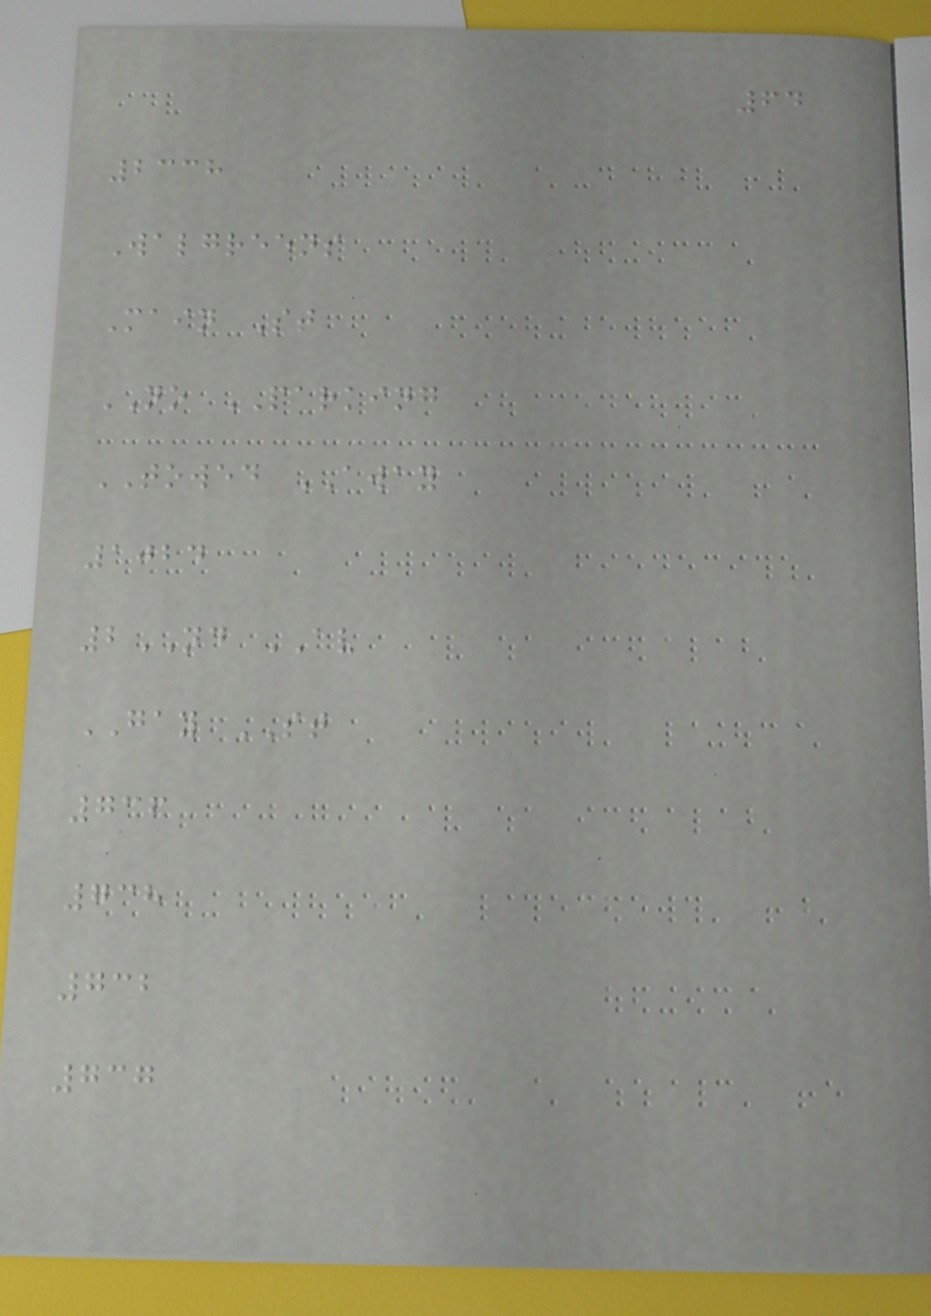64
2338
Walgreens
Main St
NO PARKING
TOWED AWAY
1024
2ND AV
GAY ST
736
738
732
737
